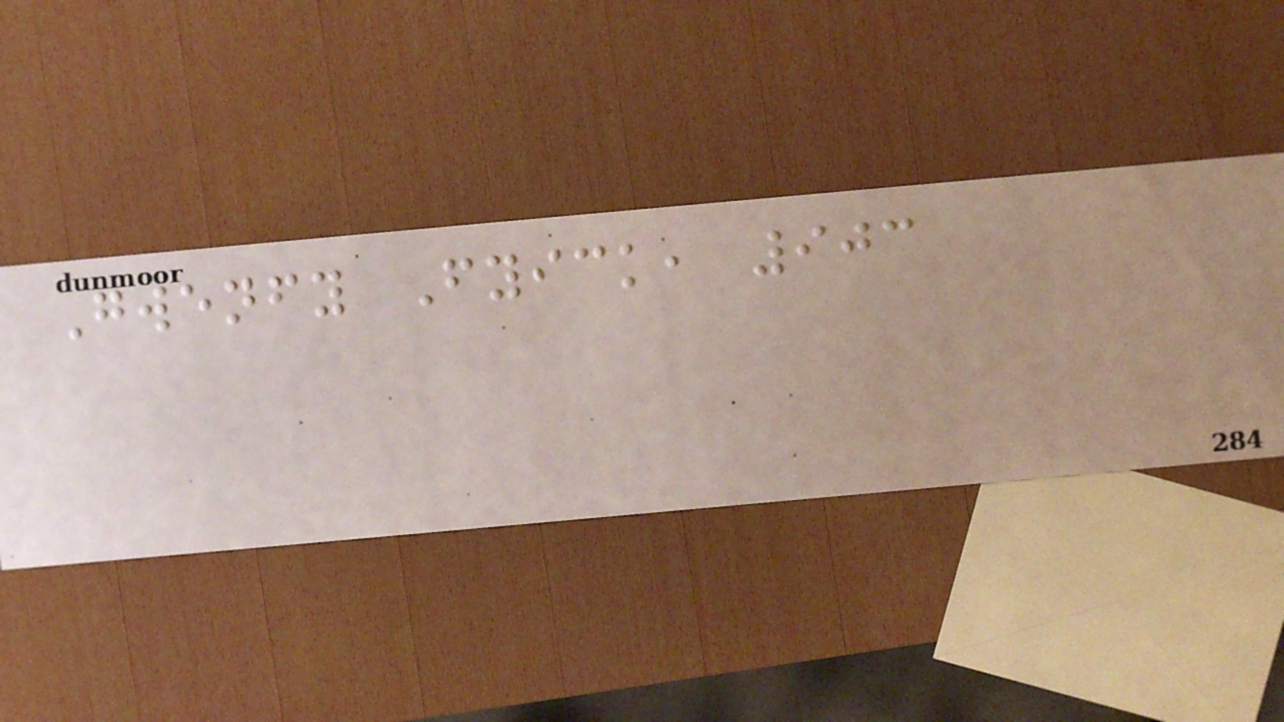Gwenfy Fyick, 903
